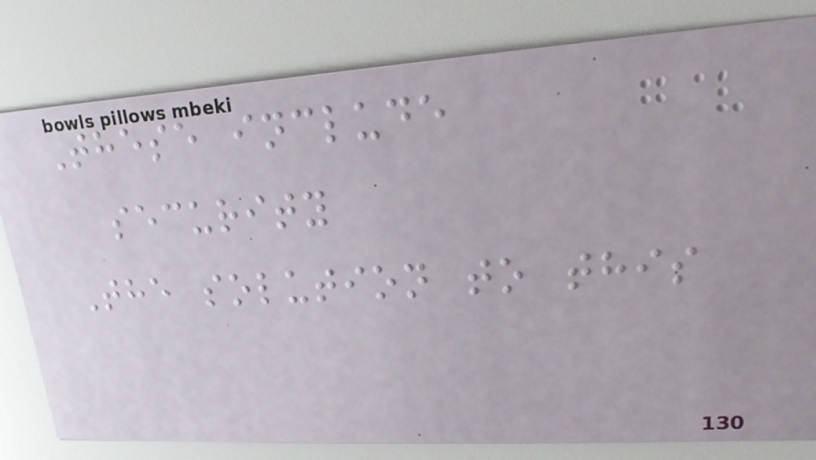These include
security
The solution to this
